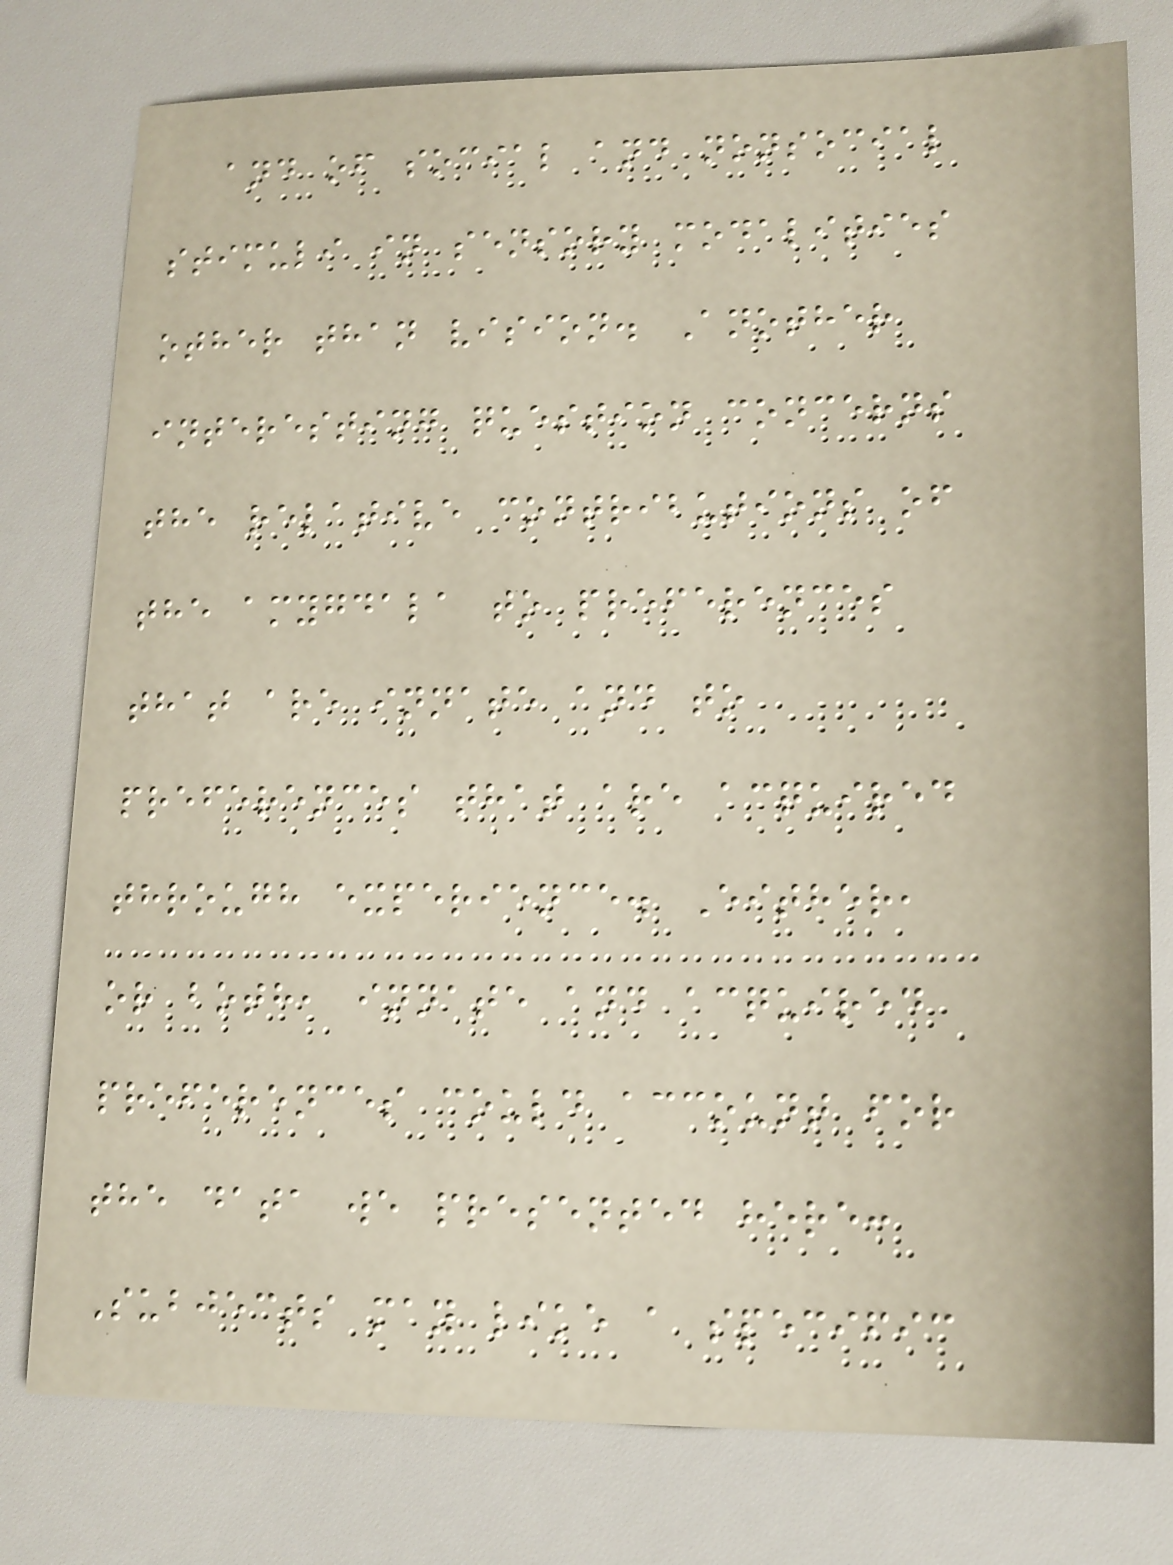and of social and nonsocial
stimuli in sensory modalities
other than vision. Another
interesting question concerns
the relative contributions of
the amygdala to preferences
that are innate and to
preferences that are acquired
through experience. Either,
or both, innate and acquired
preferences could account for
the data we presented here:
Subjects may like a specific
